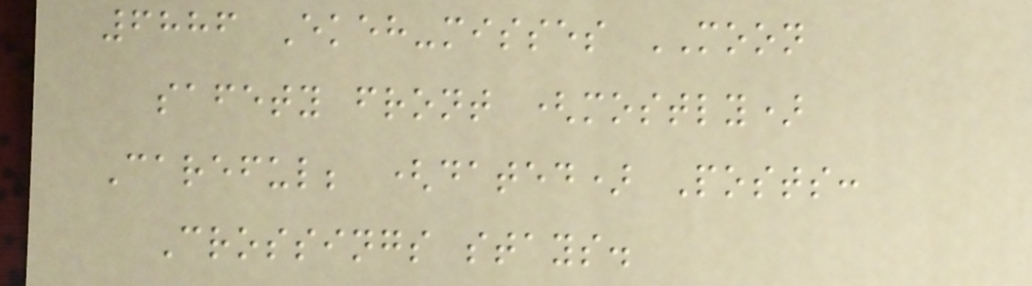6886 Ekeh-misses MOON
safety front (mostly)
Careful; (dated) Posts:
Crossings stays.
